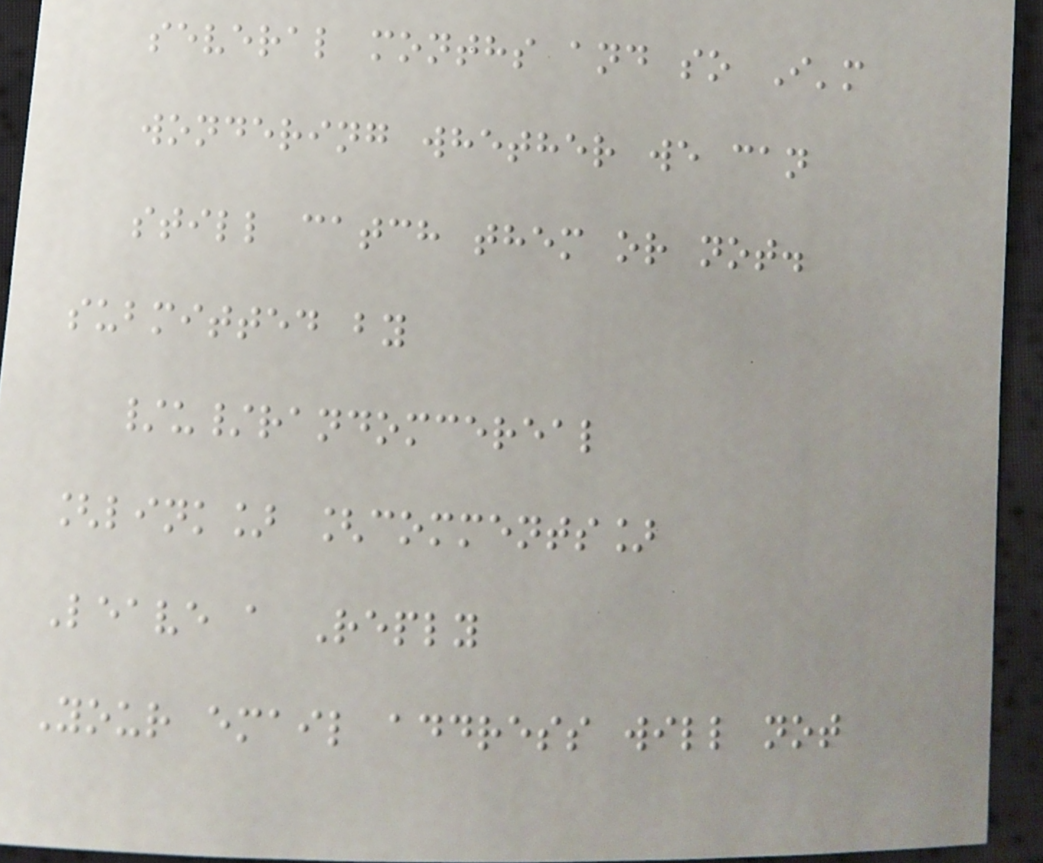several months and so I'm
wondering whether we can
still catch them or not.
submitted by
/u/randomcereal
[link] [comments]
Leave a Reply
Your email address will not
